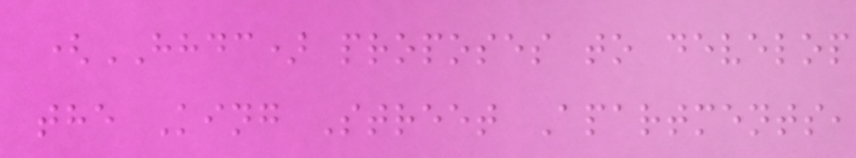(HHDC) proposes to develop
the King Street Apartments,
